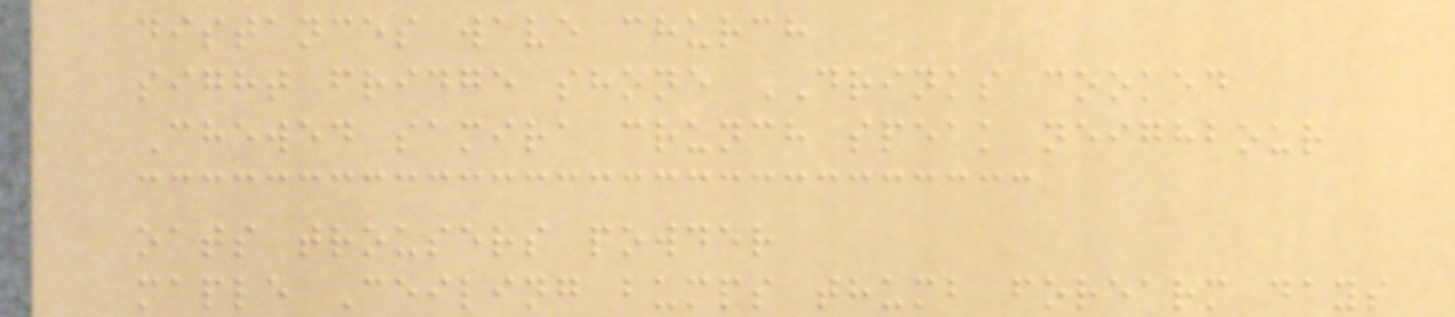distances wave church
sight fridge shone DRINKS cooked
Chewed samira crunch speak neighbour
oats trousers powder
maple Ceiling bumps thumb forearm days
